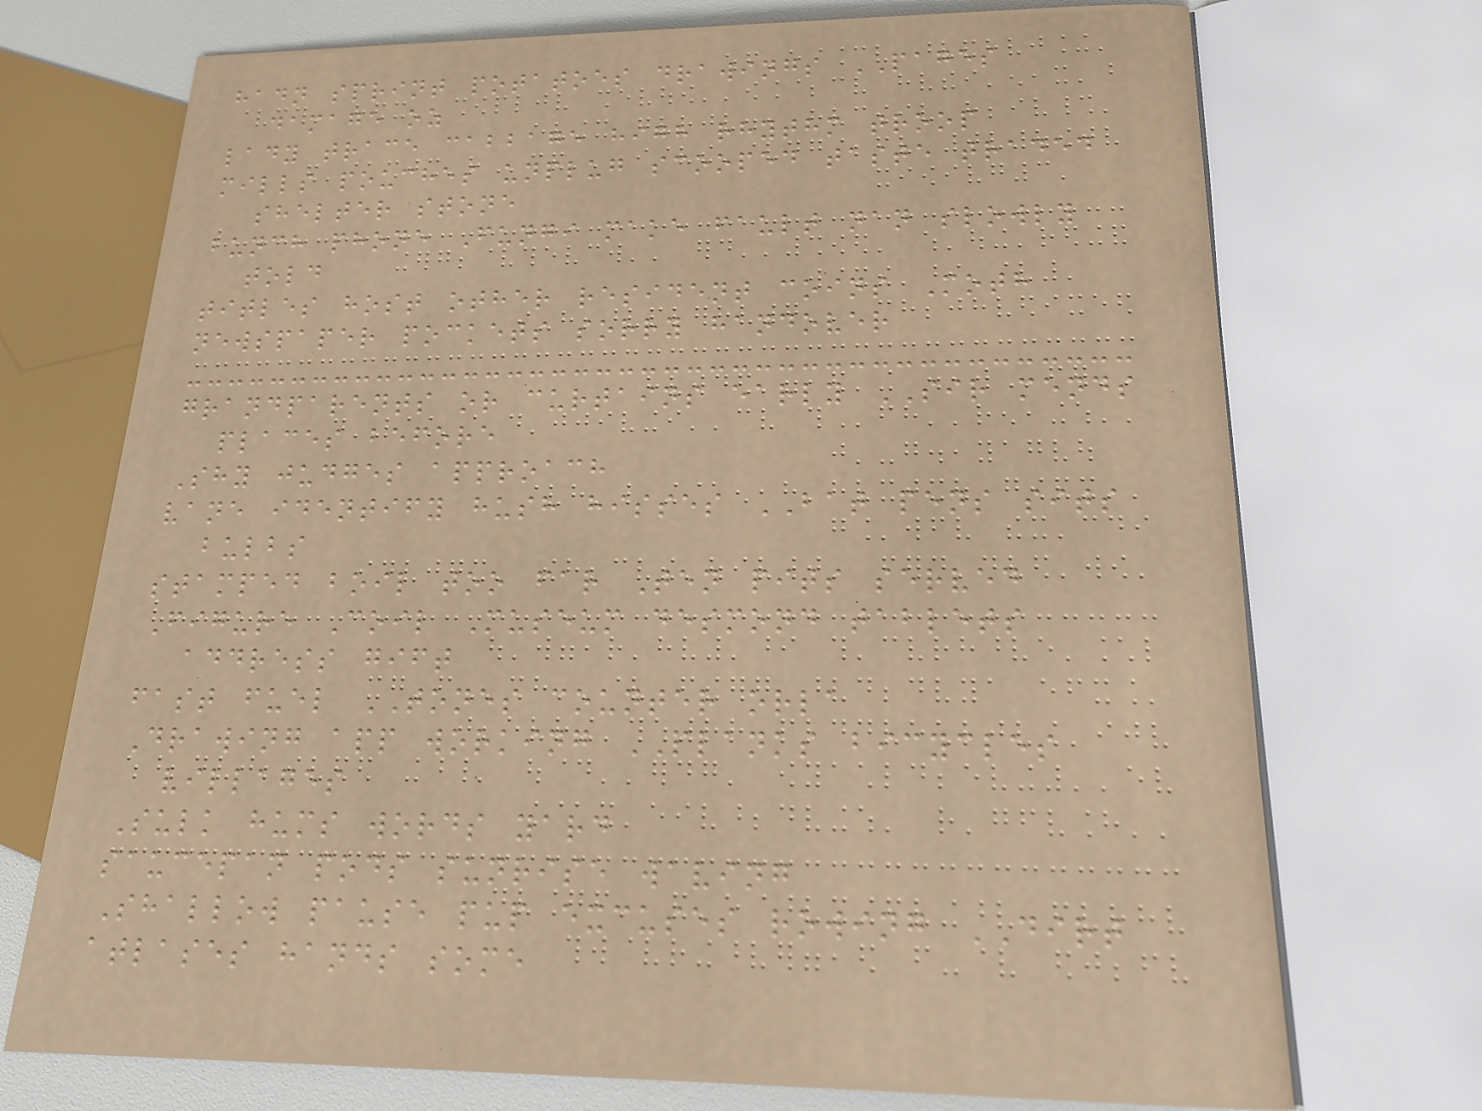hadn sprint potatoes drawings PAGES
damage oz
lady trace cabbage high rhythm troop
mills pouches unplug scooped taste traded
shelter stone
bunch phone Fungi make fault nan slowly
told
titles host other resident coins Moth
newspaper pockets sorry handover
grandparents or curtains early SIR mends
places before
Shy judges approach
vane identify hush hisses BAT pens sits
bulbs
stamped boil too far Ten pits served
Figure Coil Museum desmond tablets
address gift
fast fuel TONES counter orla
Drawing app working PLANKS bicycles
villages
Sulk hums words yard
saucepan pods sunrise waving
Shallow pause pup excuses rowing DIRT
atlases hands some
